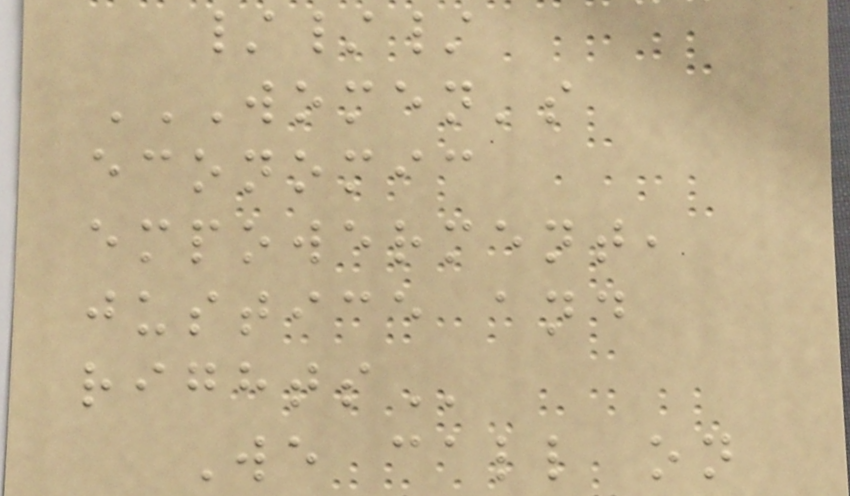///
WOMEN'S
ECONOMIC
EMPOWERMENT,
JUSTICE AND
RIGHTS
We call on
